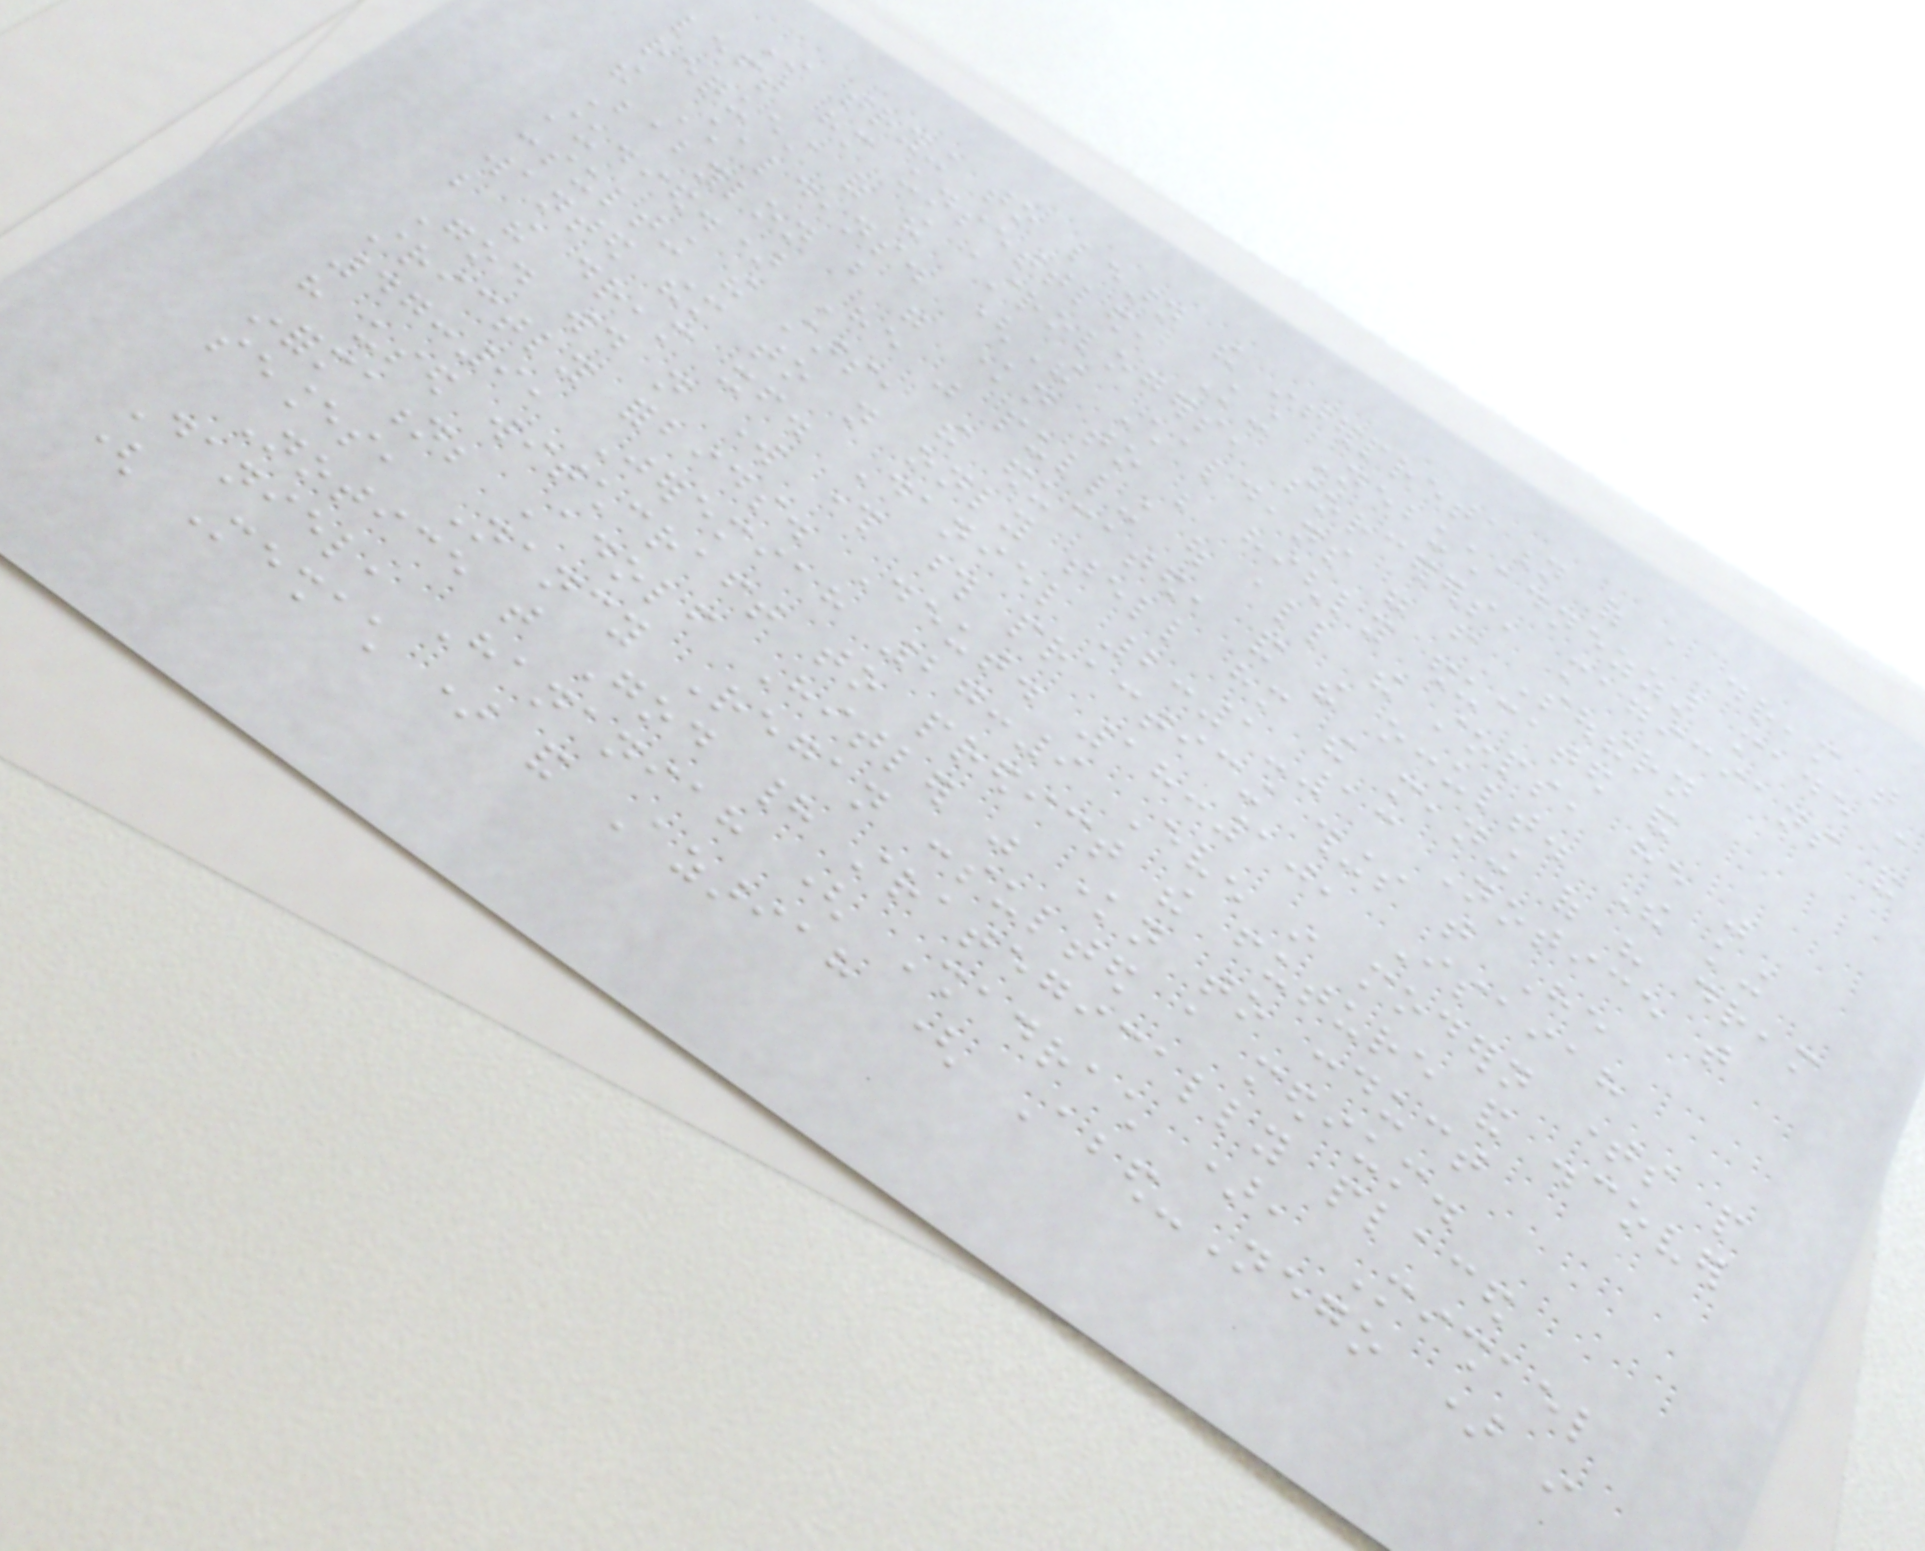In trying to learn the interpretation of a dream that
left him unsettled, King Nebuchadnezzar made a
request of the astrologers, sorcerers, magicians and
the Chaldeans. (The Chaldeans were from Southern
Babylon but were known to be highly educated and
studied.) He was pulling out all the stops, he was
consulting the stars, the educated, and the occult. The king
wanted them to not only tell him the meaning of his dream
but the dream itself. Daniel 2:1-13 Notice that
God would not work through those practicing things that He
strictly forbids. Deut. 18:10, Isaiah
47:9, Jeremiah 27:9 Even in modern times people
have used witchcraft to predict the future and discover
information; Adolf Hitler was known to conduct
seances, Nancy Regan consulted a medium.
Notice that God had strategically placed
Daniel, Hananiah ( Shadrach ), Mishael
( Meshach ) and Azariah ( Abed-Nego ) in
